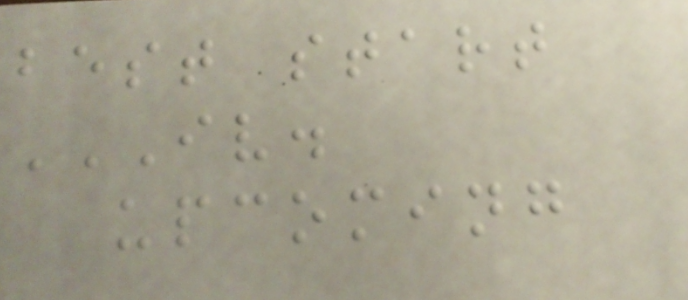best start
IV.
UPCOMING
